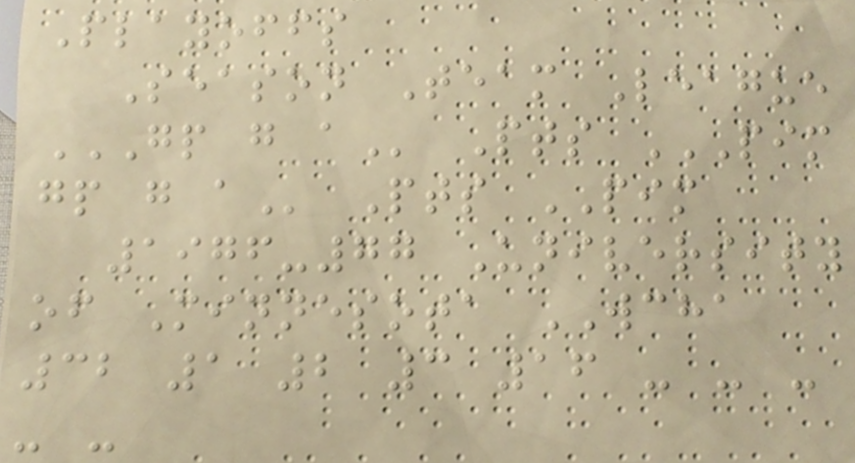Playoffs
Season Team League
GP G A Pts PIM
GP G A Pts PIM
1976-77 University
of Minnesota WCHA
32 1 2 3 16 - - -
- -
